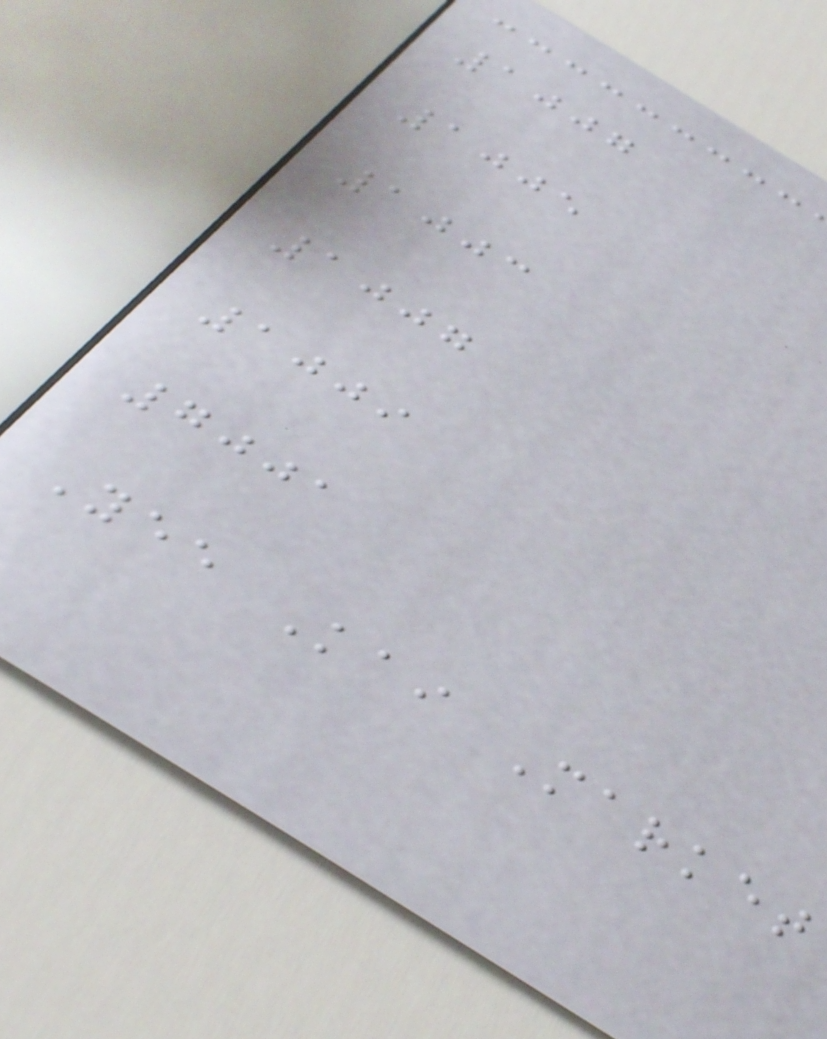1007
1005
1003
1007
1009
7001
Yee Kai Market
